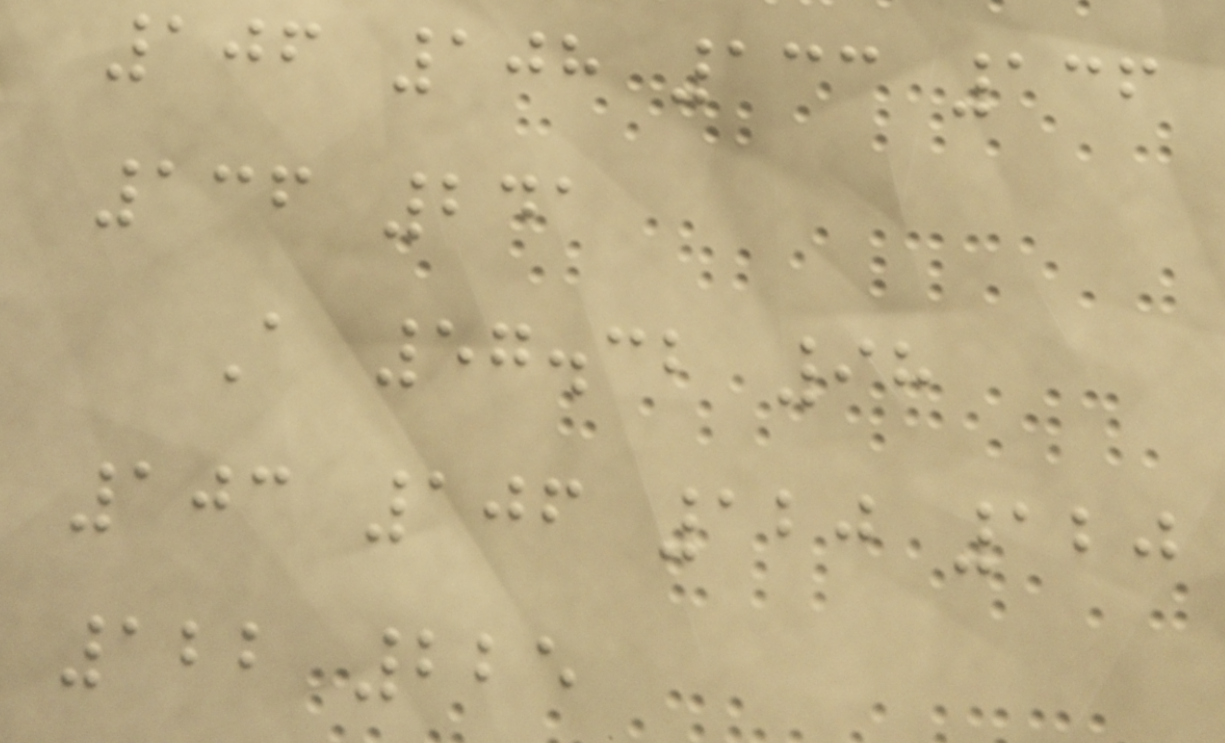106 108 133 136
136 241
A 57.32 98
103 106 120 120
122 225
